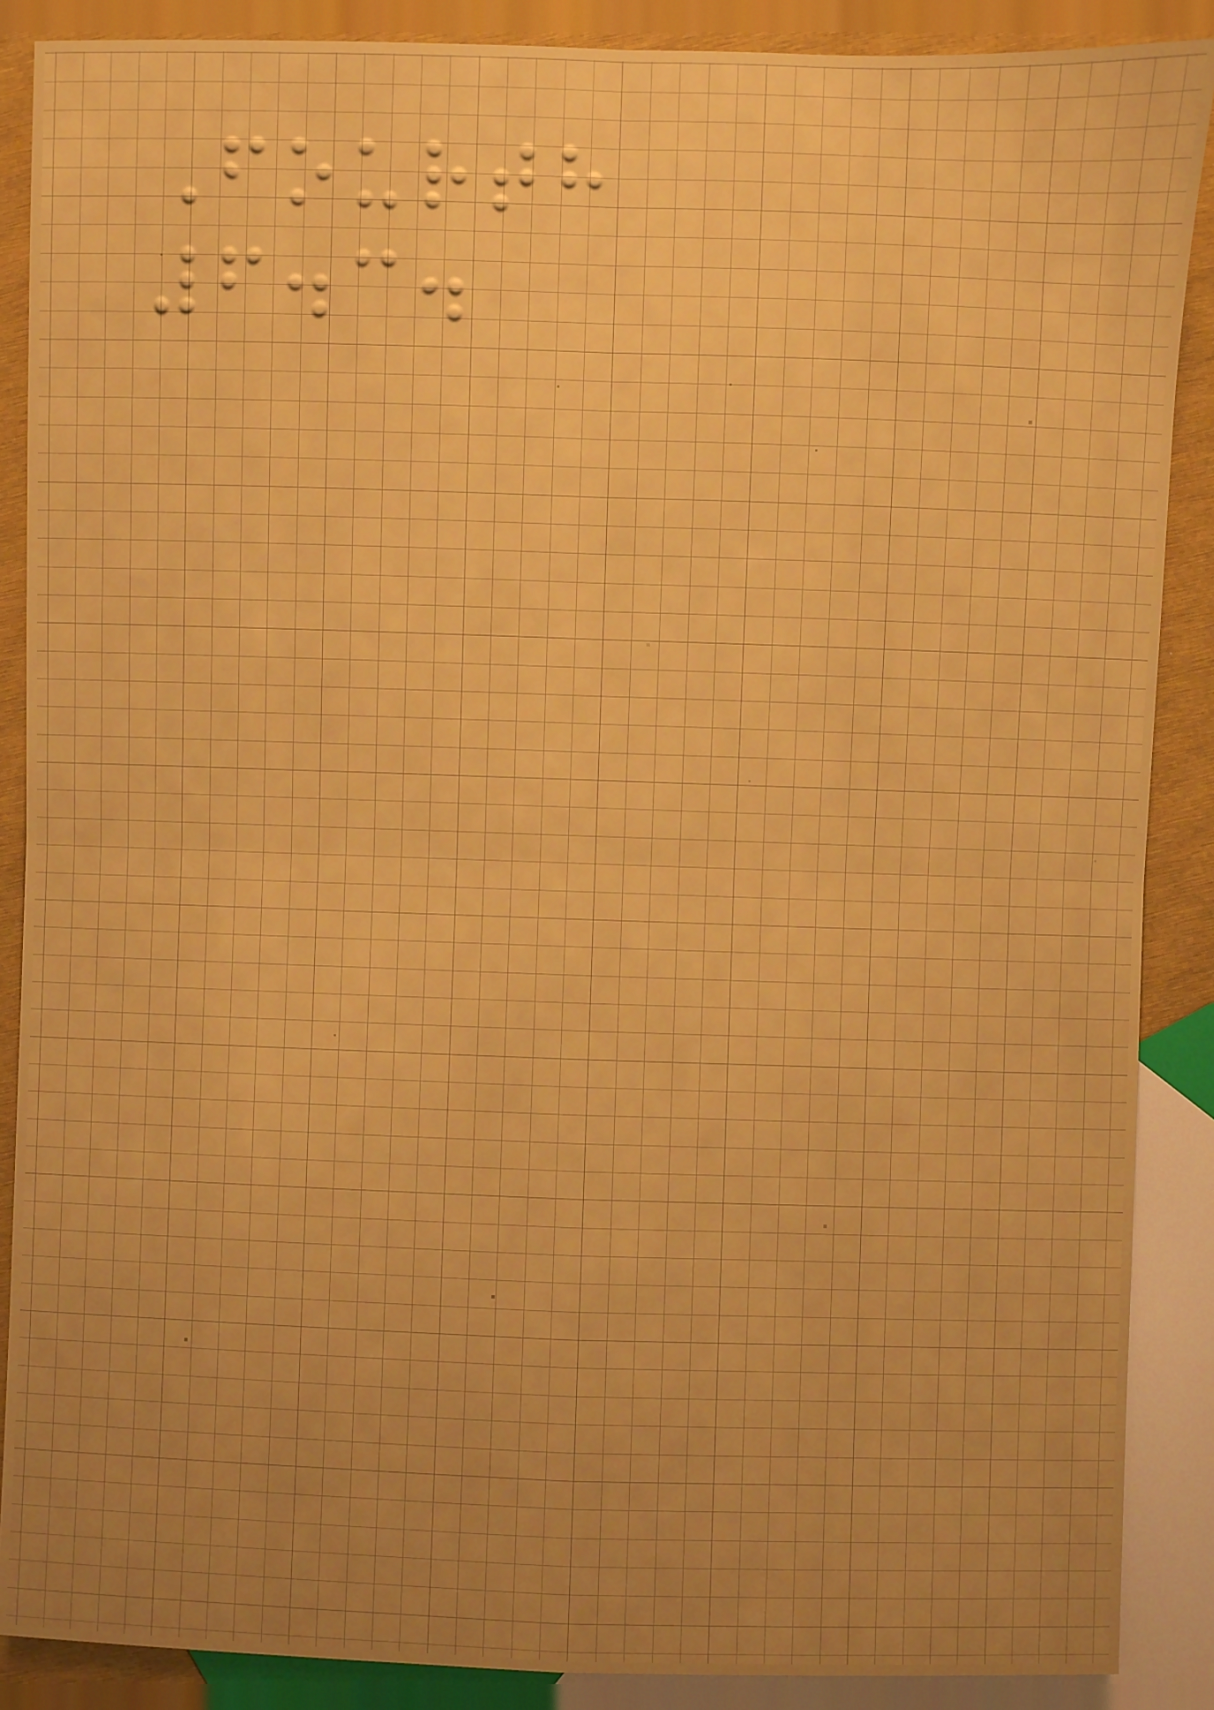Fourth
6.3.
